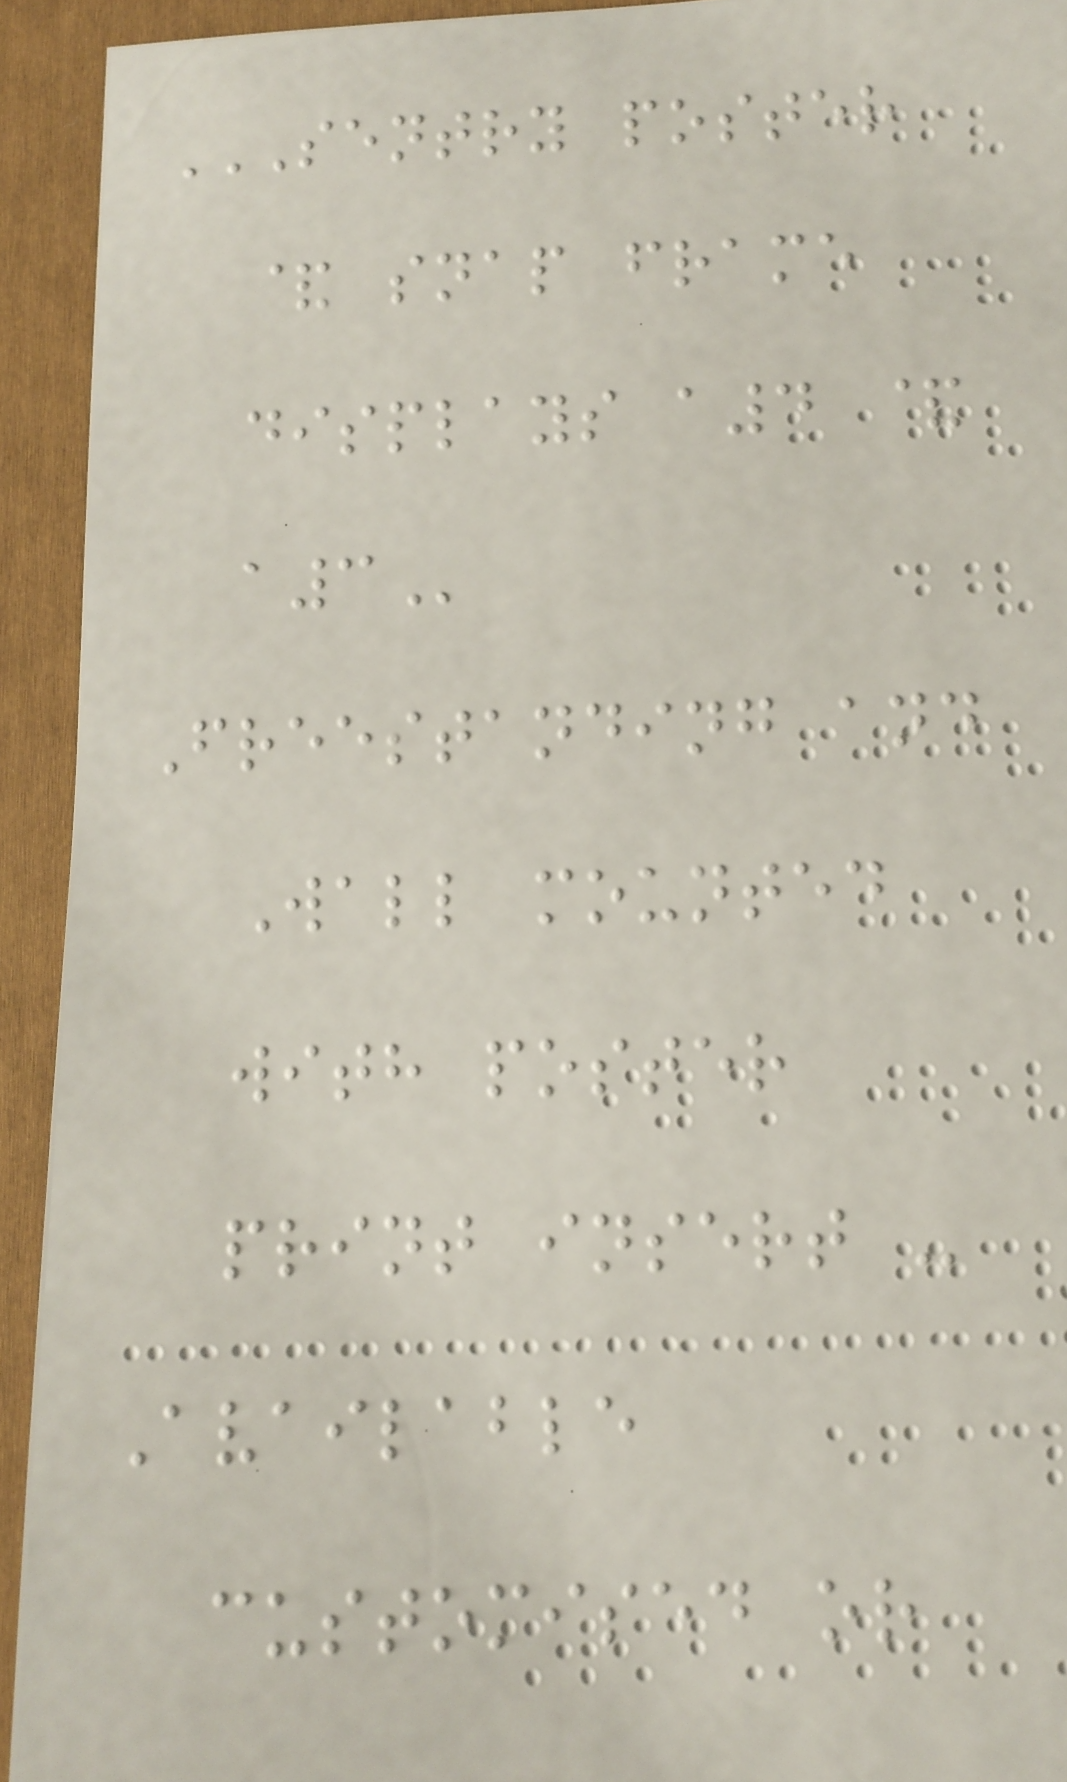SENTRY POSTER
& SNAP FRAME
DISPLAYS A4 &
A3
Freestanding and
Wall mounted
with poster
print insert -
Available
customised or
